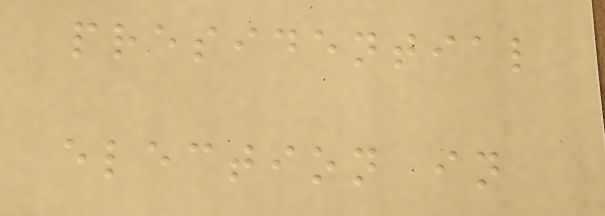presidential
election in
